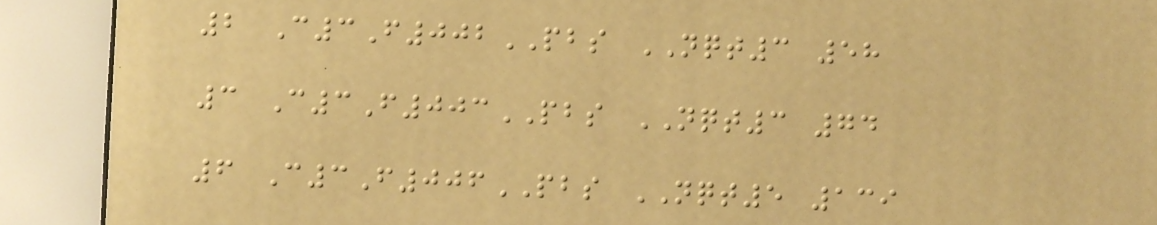2 C3F002PBS NQT3 58
3 C3F003PBS NQT3 74
6 C3F006PBS NQT5 139
